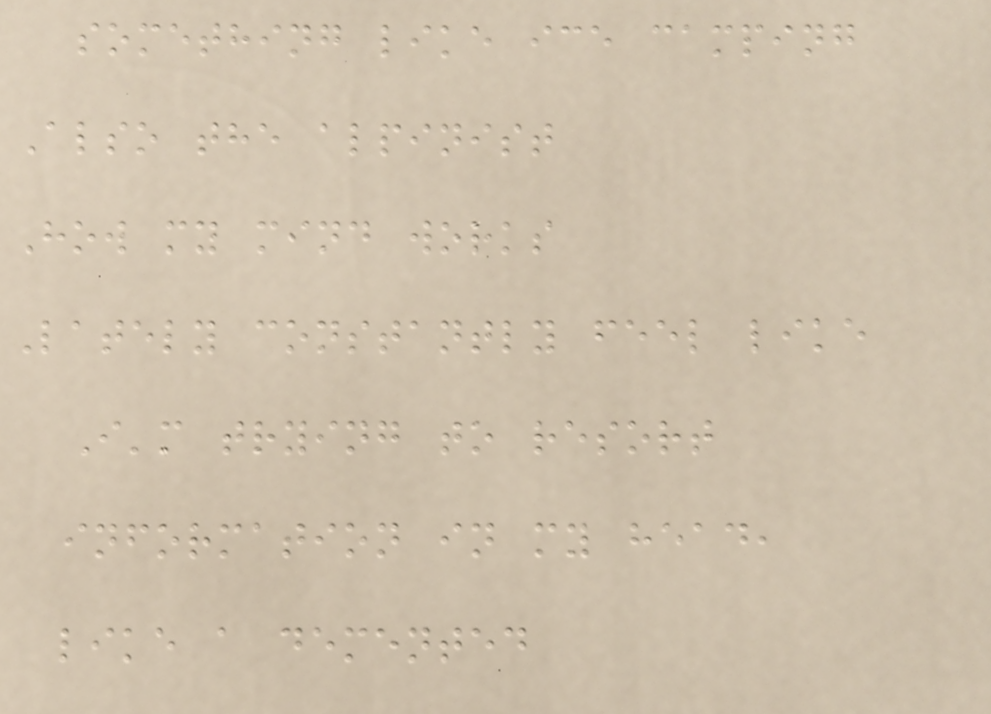something like ice camping
Also the alpinist
How my mind works
Lately constantly feel like
I'm trying to resort
information in my head,
like a demented
